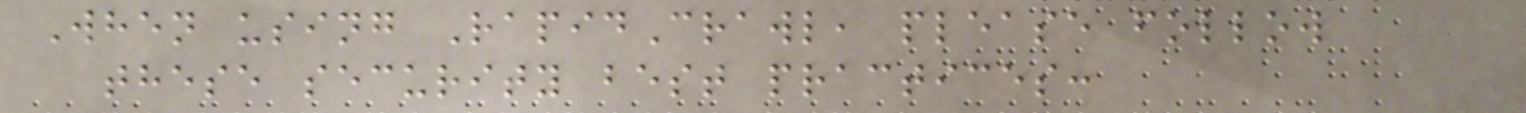When using RapidCrawl, please follow
these security best practices:
